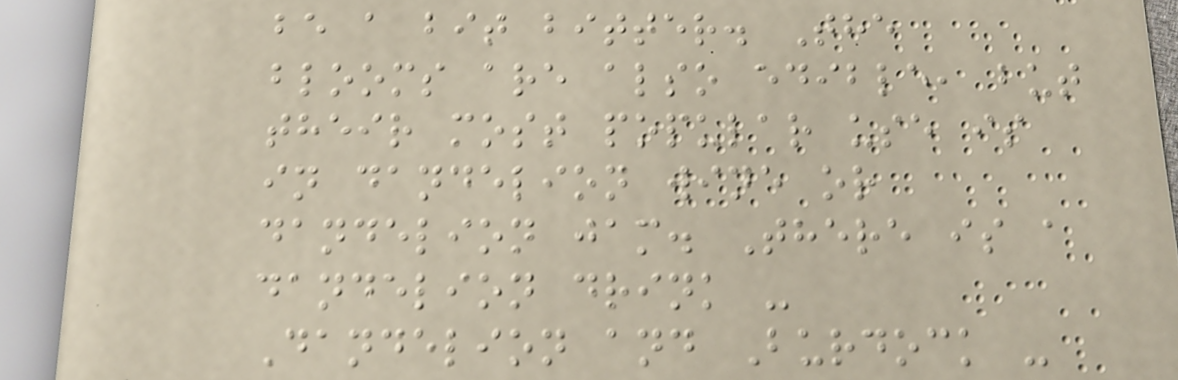be a bit bitter. The
blooms are also edible, but
their most popular use is
in dandelion wine or
dandelion jam. There is a
dandelion drink -
Dandelion and Burdock -
